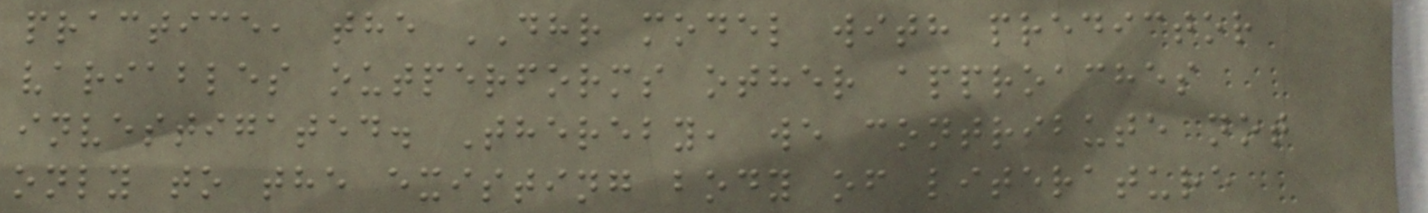practice, the DHR model with predictor
variables outperforms other approaches
investigated. Thereby, we contribute not
only to the existing body of literature
